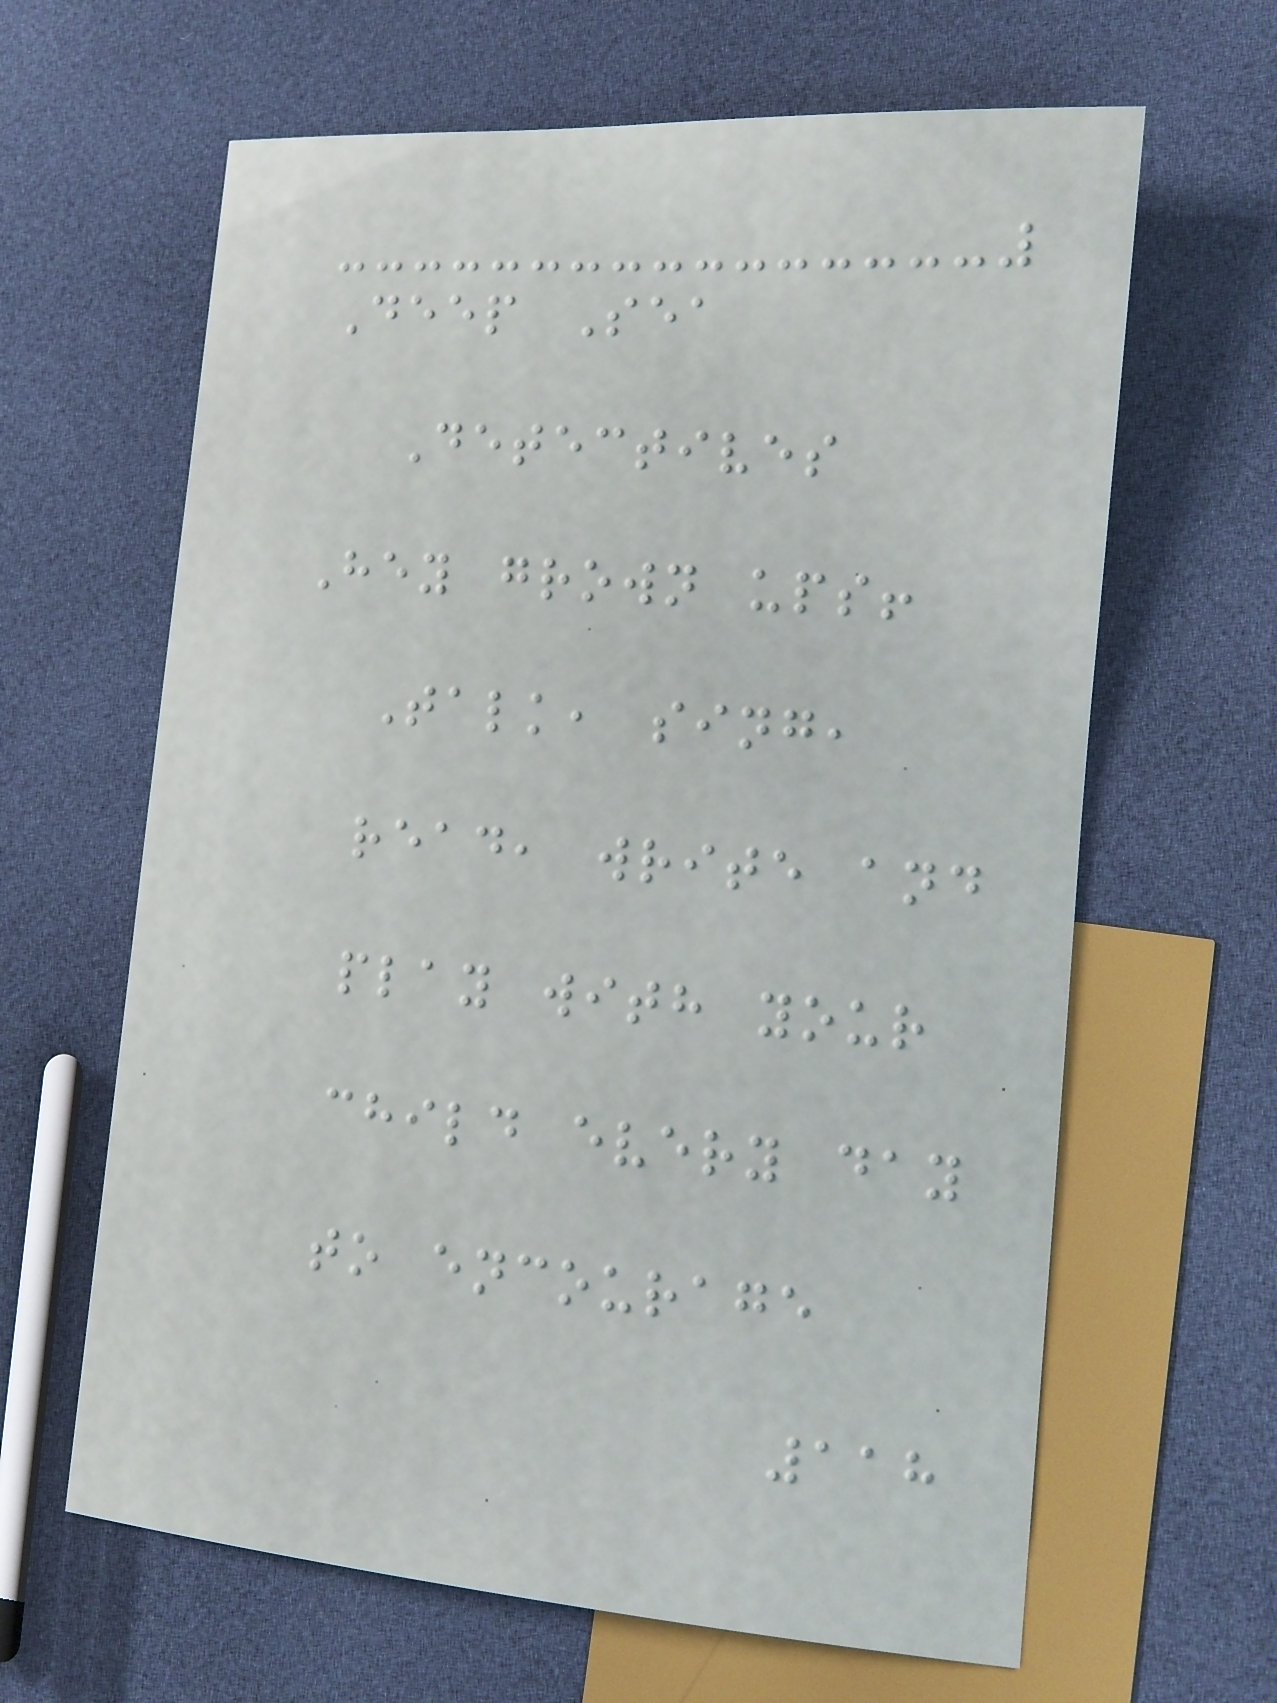Deep Sea
Detectives
Hey grown ups!
Talk, sing,
read, write and
play with your
child every day
to encourage
118
